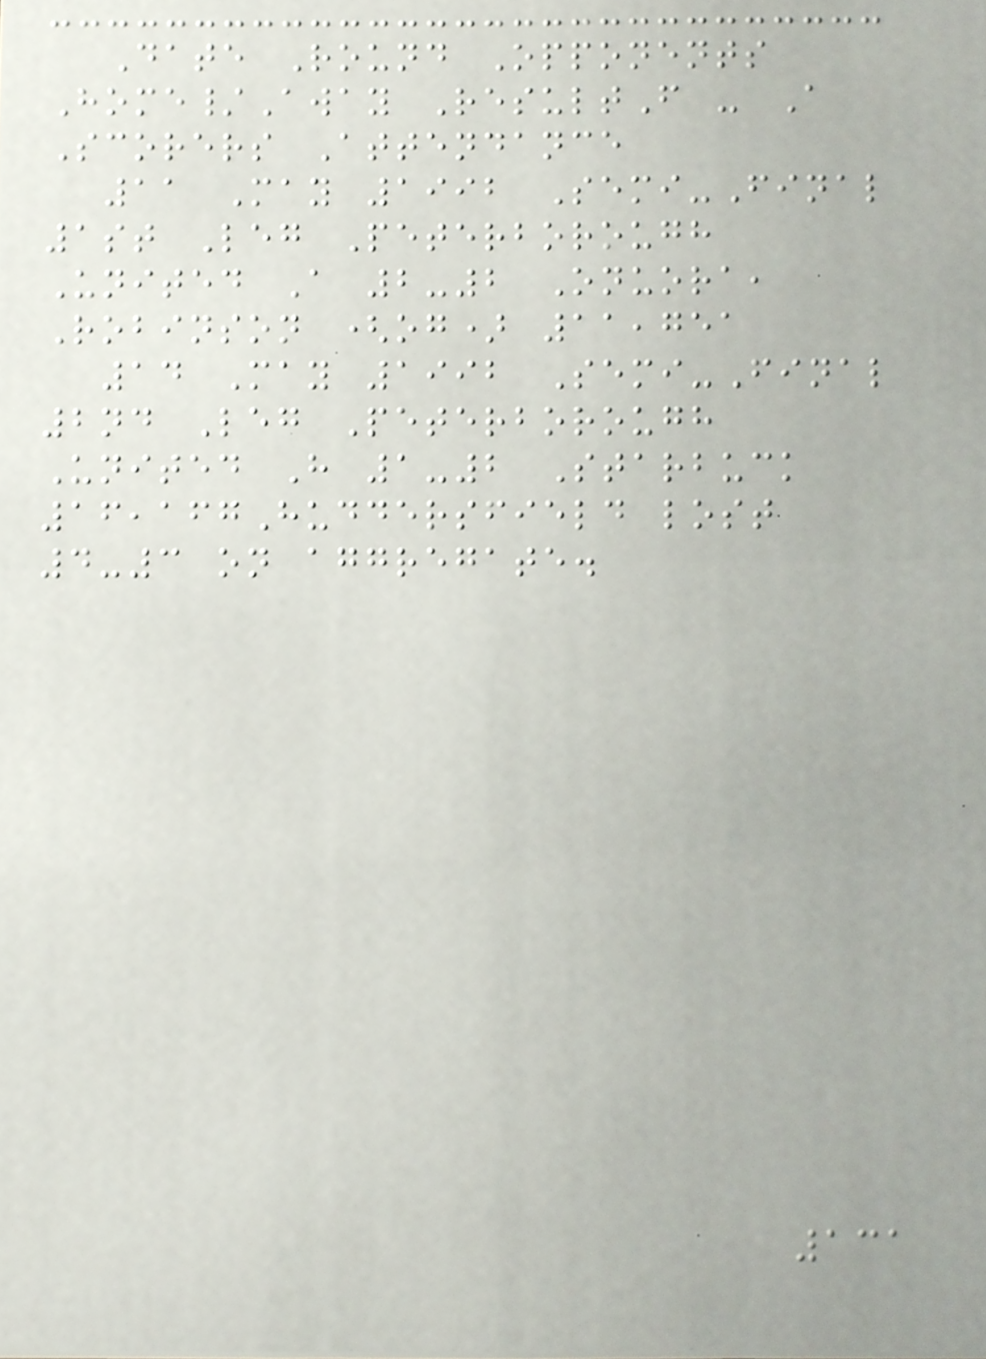Date Round Opponents
Home/Away ResultF - A
Scorers Attendance
11 May 1992 Semi-Final
1st Leg Peterborough
United A 2-2 Onuora,
Robinson (og) 11,751
14 May 1992 Semi-Final
2nd Leg Peterborough
United H 1-2 Starbuck
16,167Huddersfield lost
4-3 on aggregate.
131
